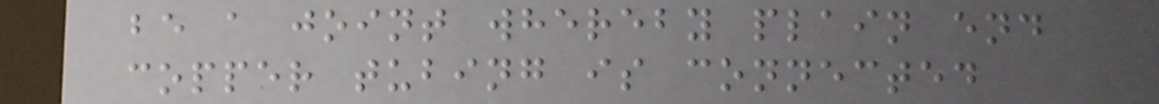be a joint whereby plain end
copper tubing is connected
